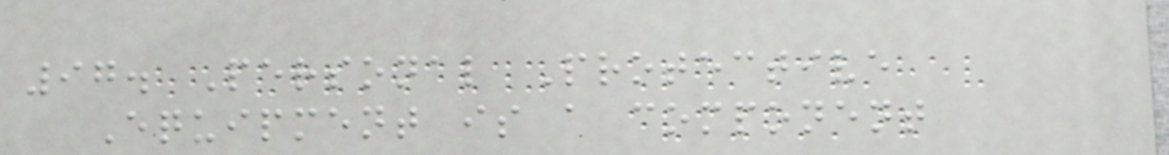97. Personal Protective
Equipment is a component
